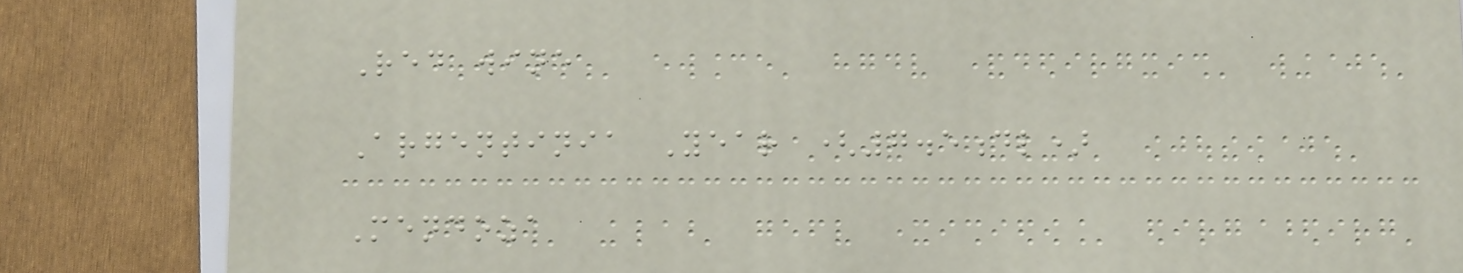Red wine
Argentinia Year (7.5dl)
Mendoza
